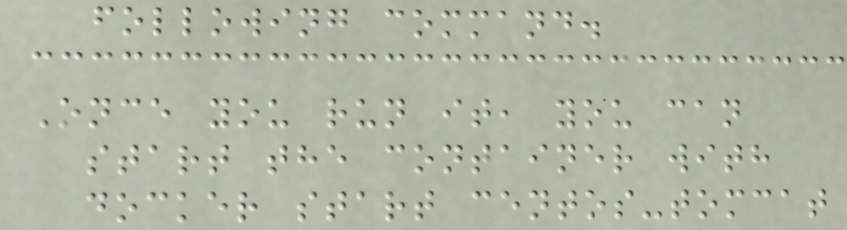following command.
Once you run it, you can
start the container with
docker start centos-tomcat
